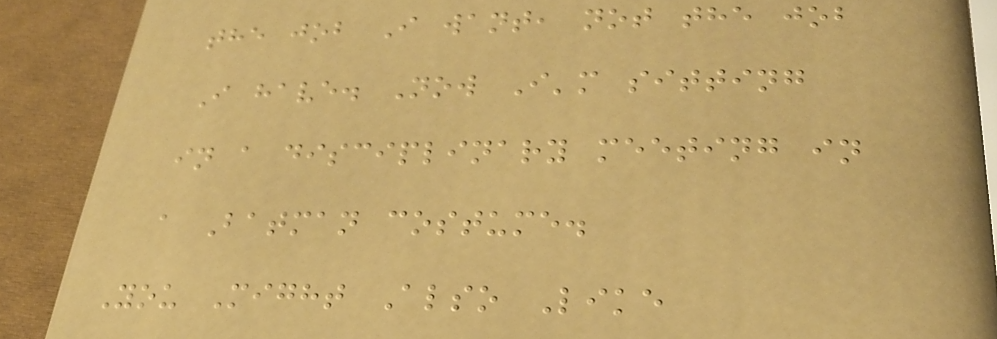the job I want, not the job
I have. Now I'm sitting
in a disciplinary meeting in
a Batman costume.
You Might Also Like
